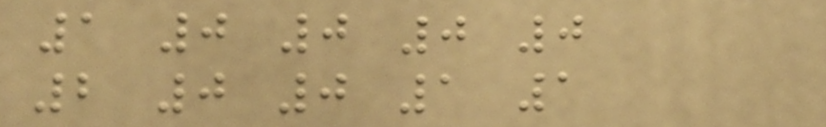1 0 0 0 0
2 0 0 1 1
